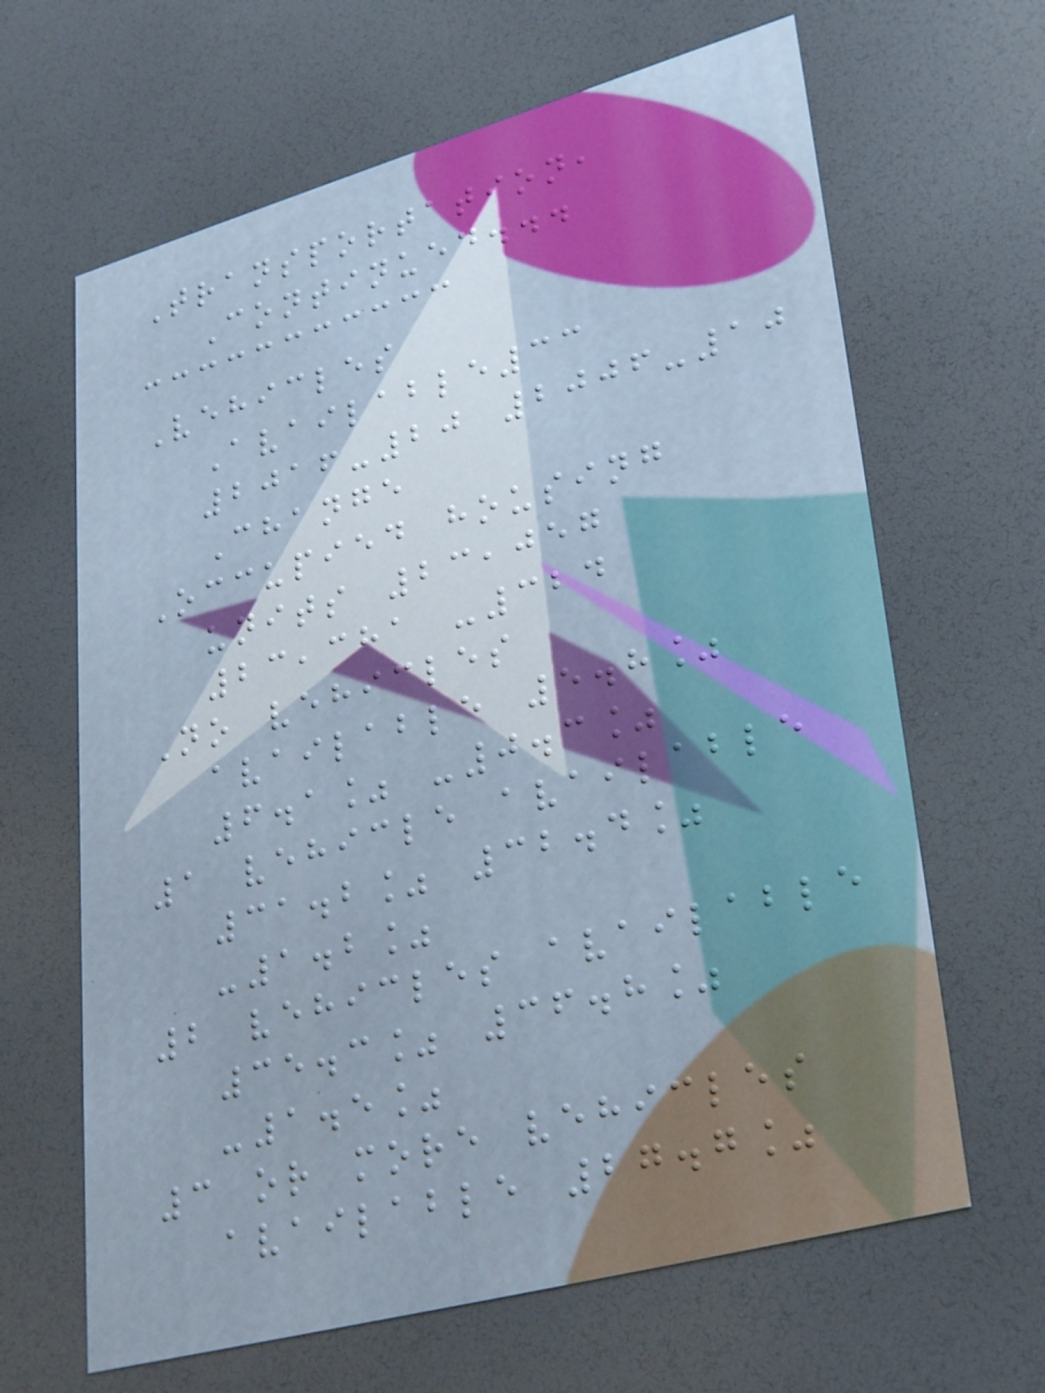Transportation,
Continued...
Vehicles
Available33
2016-20 2006-10
Change
Occupied housing
units 23,057
23,381 -324
No vehicles
available 5.8%
6.1% -0.3%
1 vehicle available
31.2% 32.4%
-1.2%
2 vehicles available
35.3% 36.8%
-1.5%
3 or more vehicles
available 27.7%
